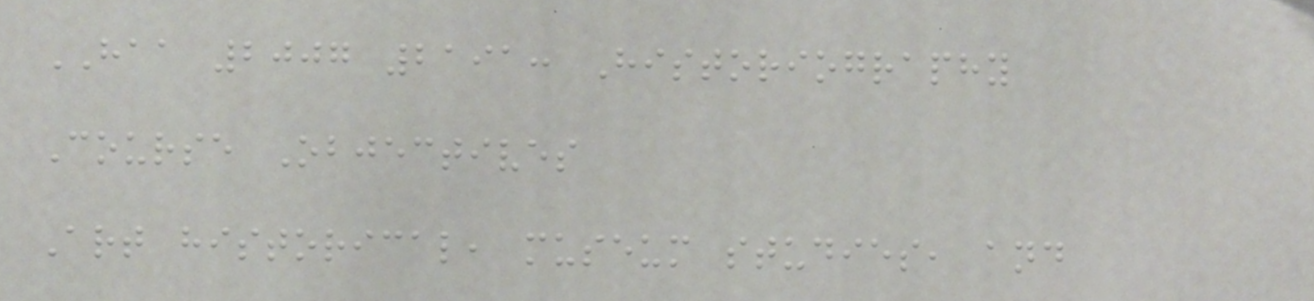HAA 2007 2191: Historiography
Course Objectives
Art historical, museum studies, and
